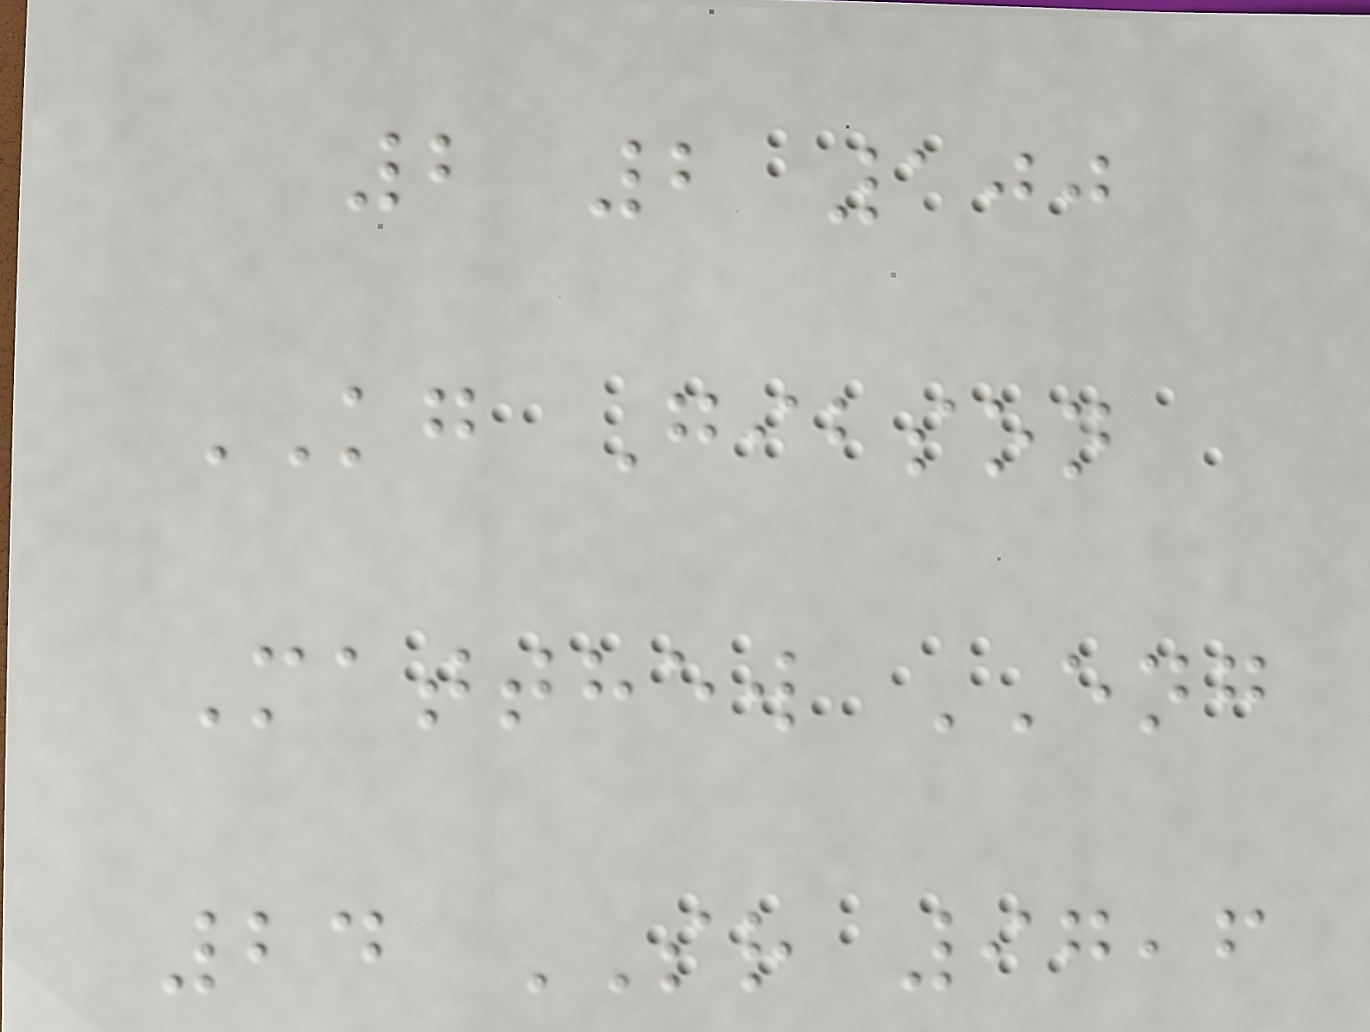2 2 100
KG Gibson
Matthew ENG
24 SR 97,6
